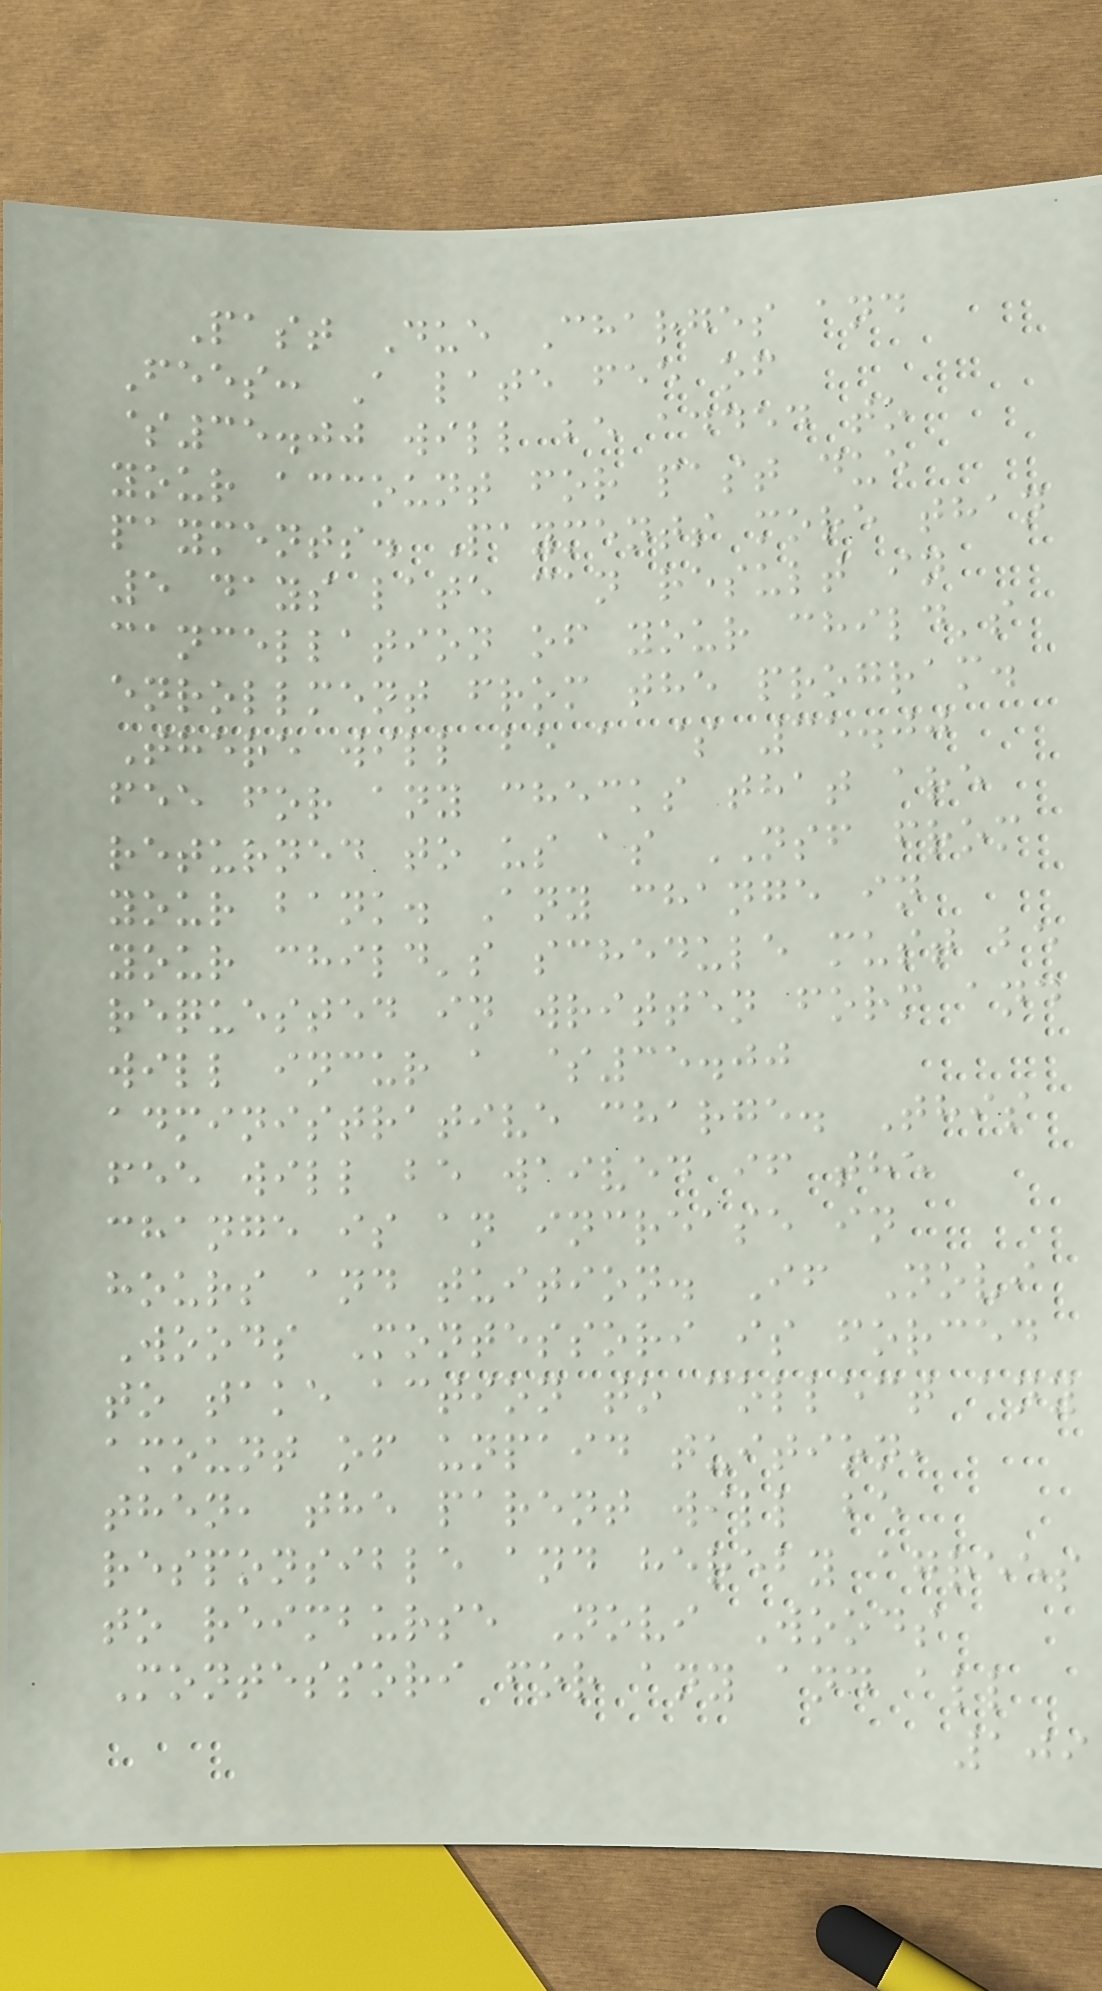Past Due Charges and
Fees: A late fee of
$35.00 will be added to
your account for past due
payments. Payments more than
5 days late can result in
cancellation of your child's
enrollment from the program.
There will be a $ 35.00
fee for any checks that are
returned to us as NSF from
your bank. Any change in
your child's schedule must be
requested in written form and
will incur a $35.00
administrative charge. This
fee will be waived if the
change is an increase in
hours and tuition. If Novi
Woods Montessori is forced
to take action to collect any
amount of unpaid tuition,
then, the parent will be
responsible and hereby agrees
to reimburse Novi Woods
Montessori for any and all
109
